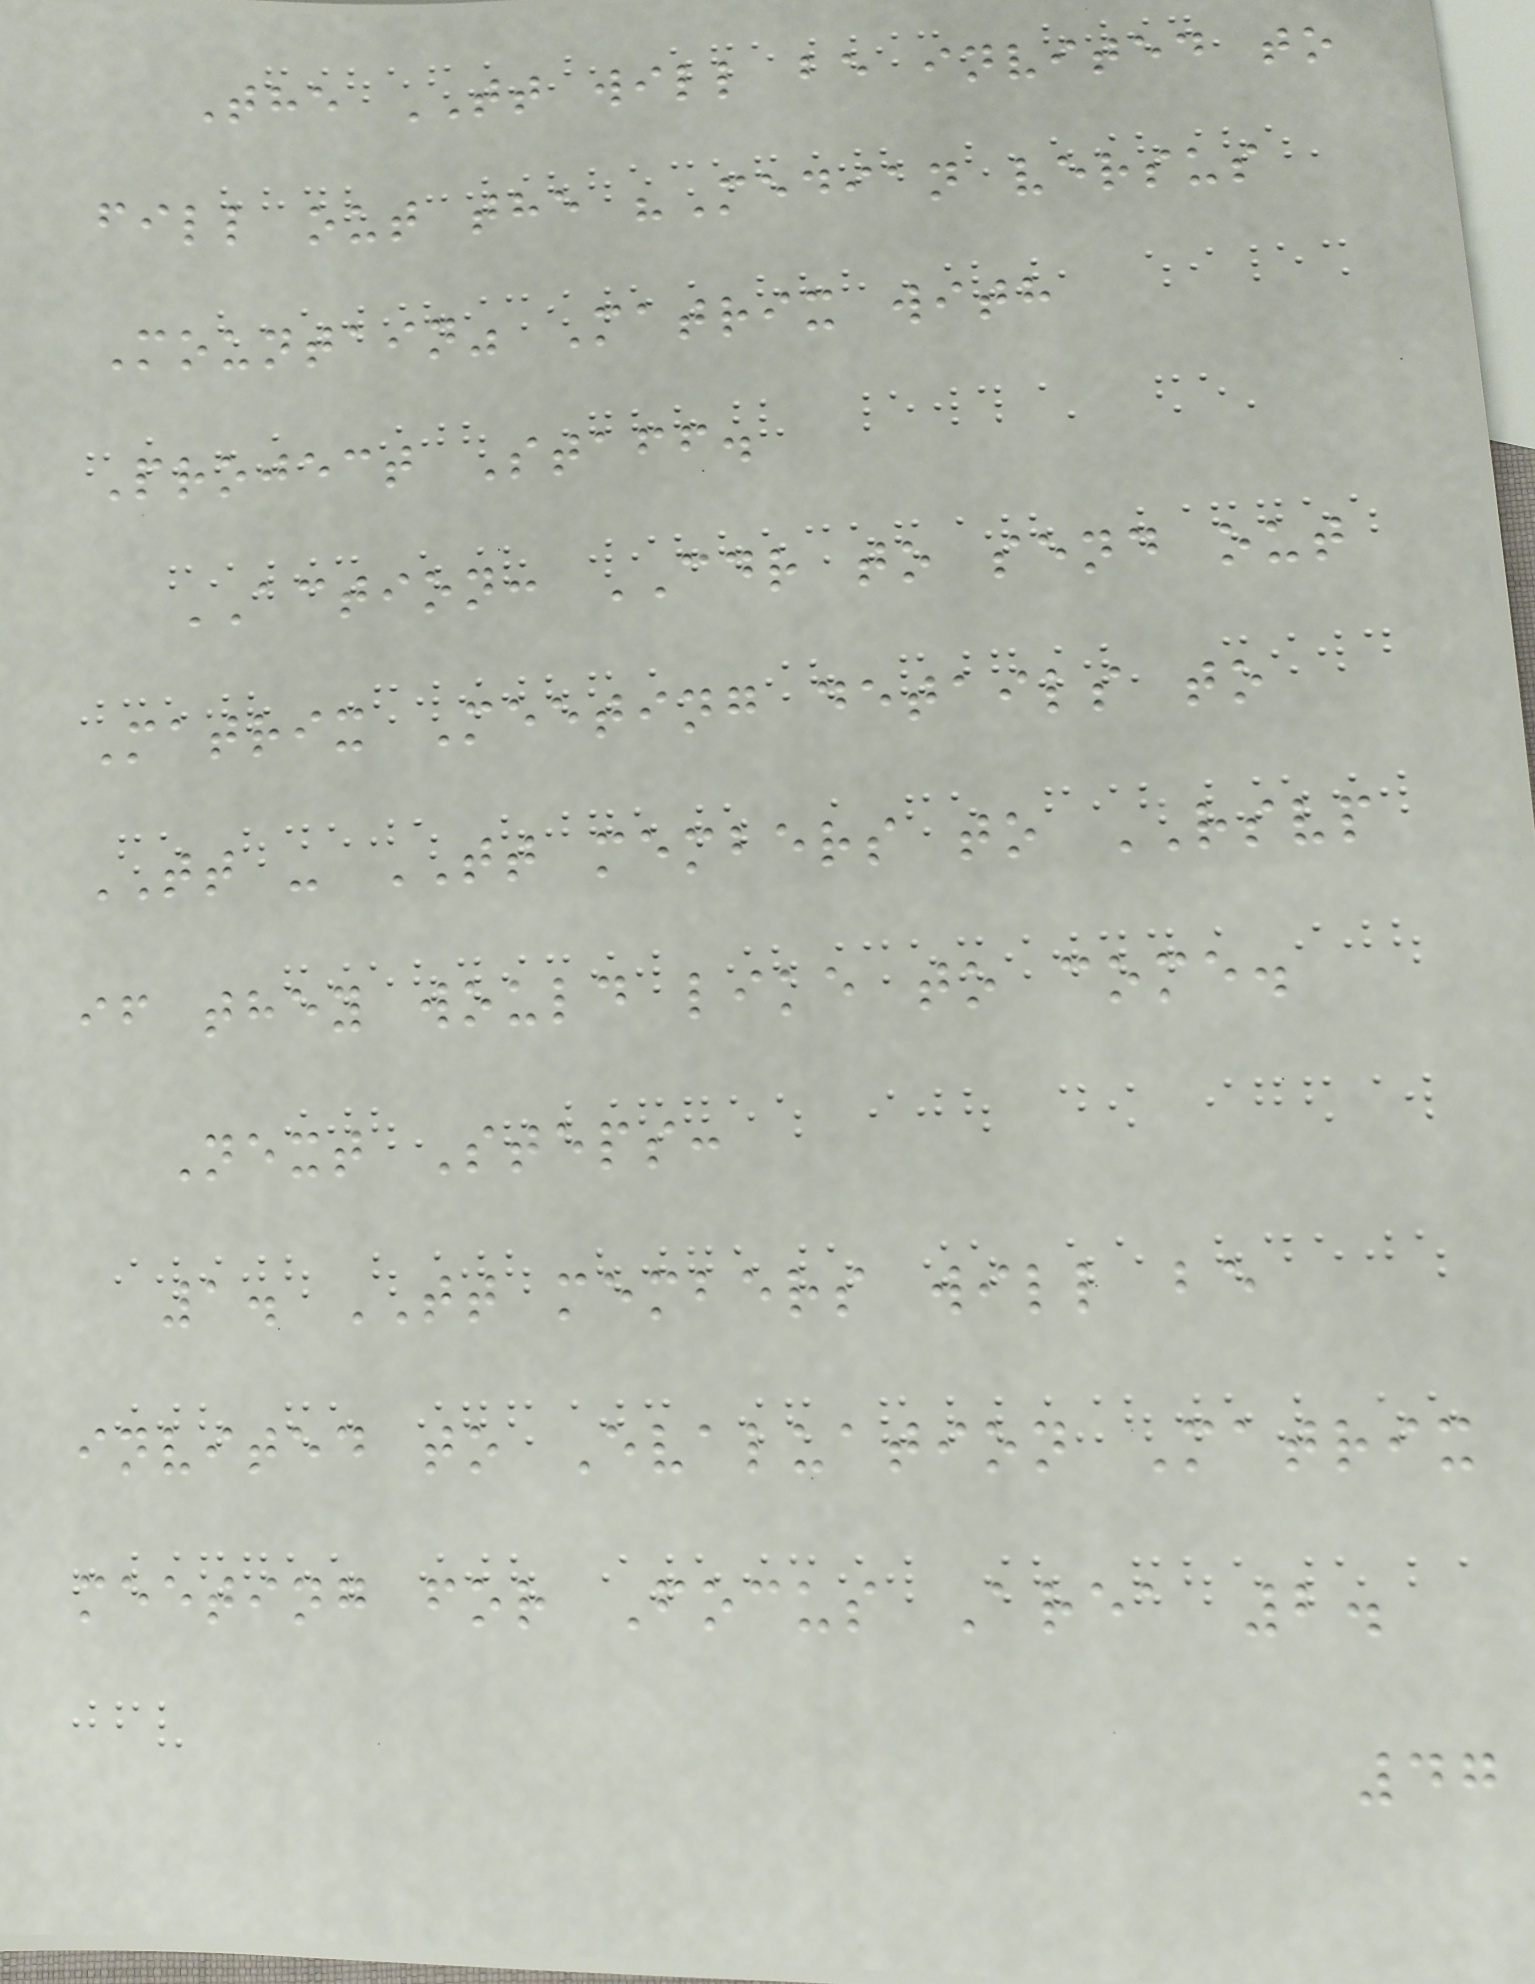The TT will be invited to
fill out the "Median versus
Mountain" Matrix with
Project Staff.
ACTION: CDR to send out
Matrix Meeting details to
TT - TT members to RSVP
if they would like to come.
Next Steps:
1. TT members will be
invited to Evaluation Matrix
meeting for Focus Area 2.
47
